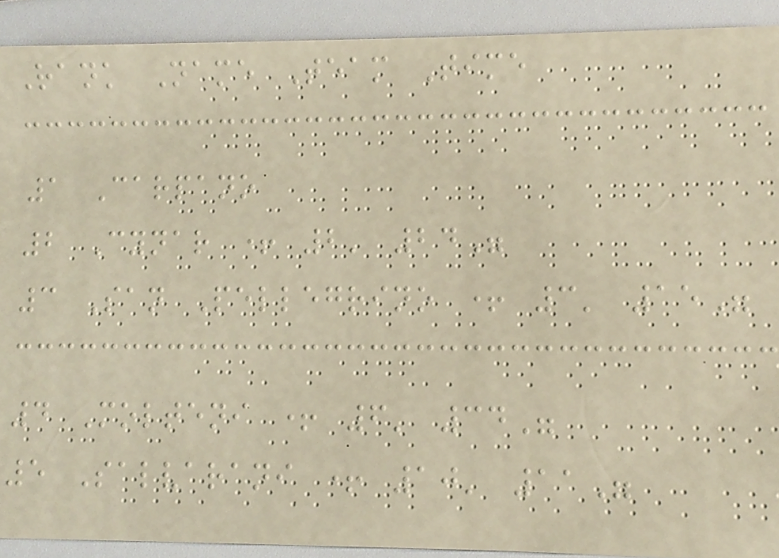Rank Name Team Time
1 Carpano
2 Cynar + 2' 24"
3 San Pellegrino + 3' 15"
4 Molteni + 6' 34"
5 Salvarani + 10' 11"
